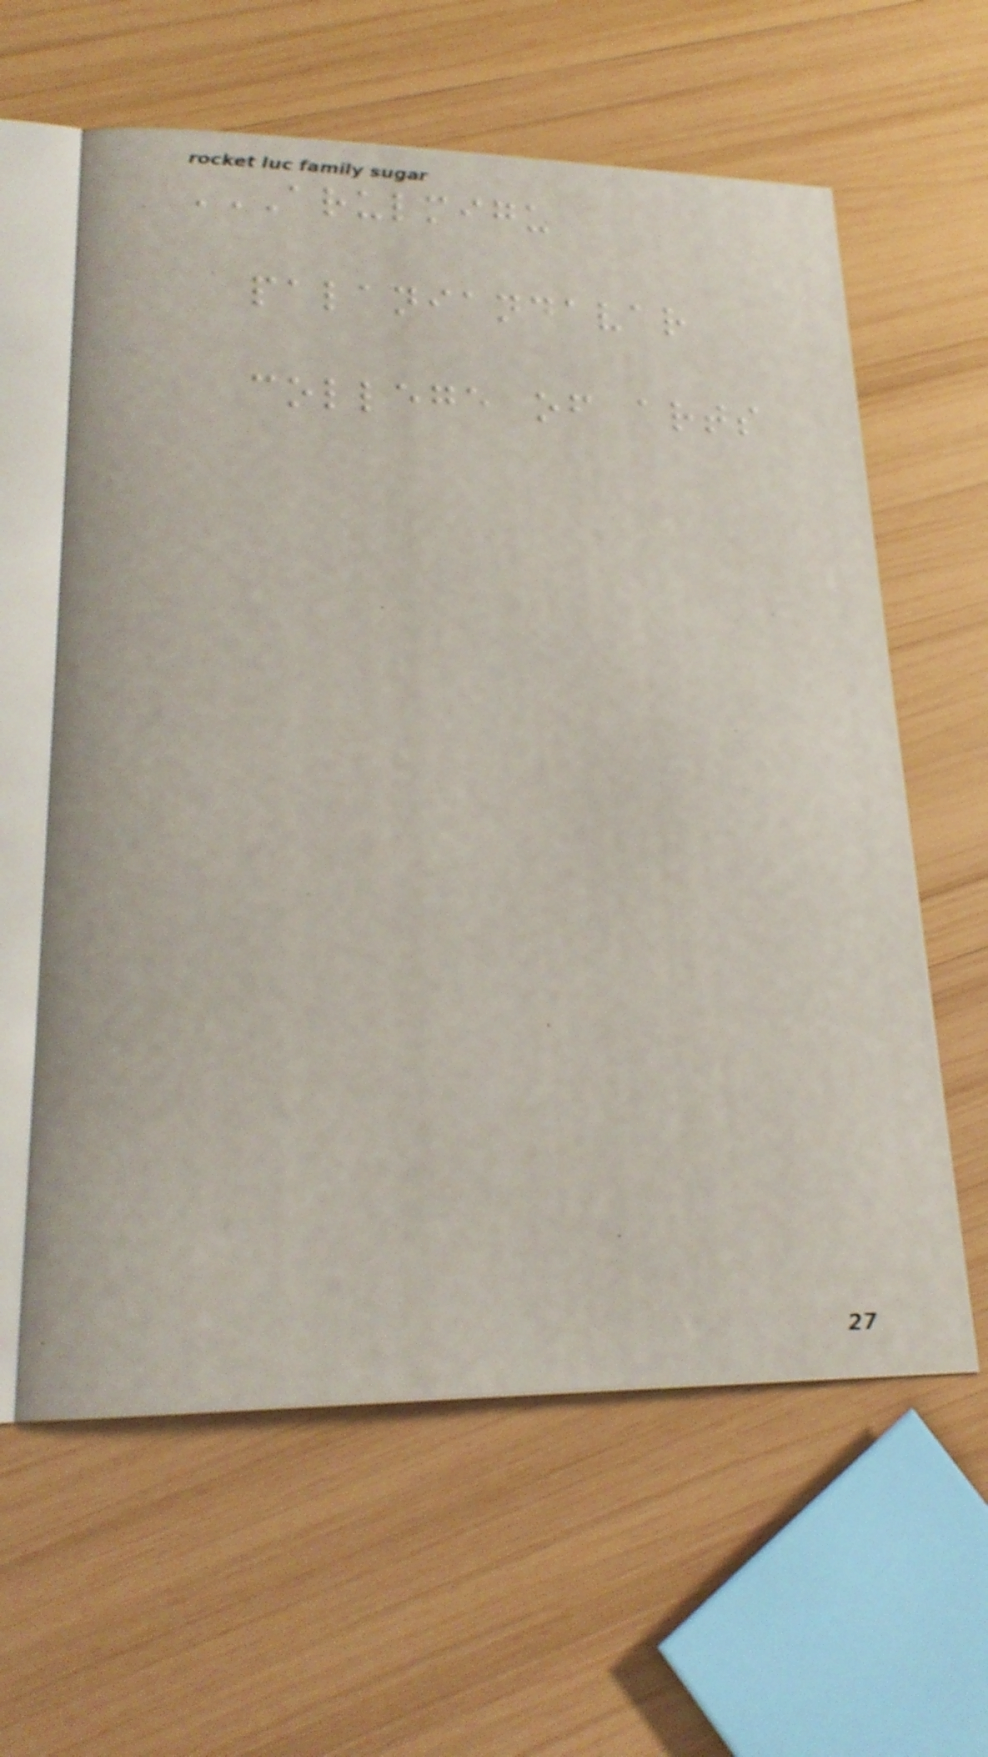ARULMIGU
PALANIANDAVAR
COLLEGE OF ARTS
